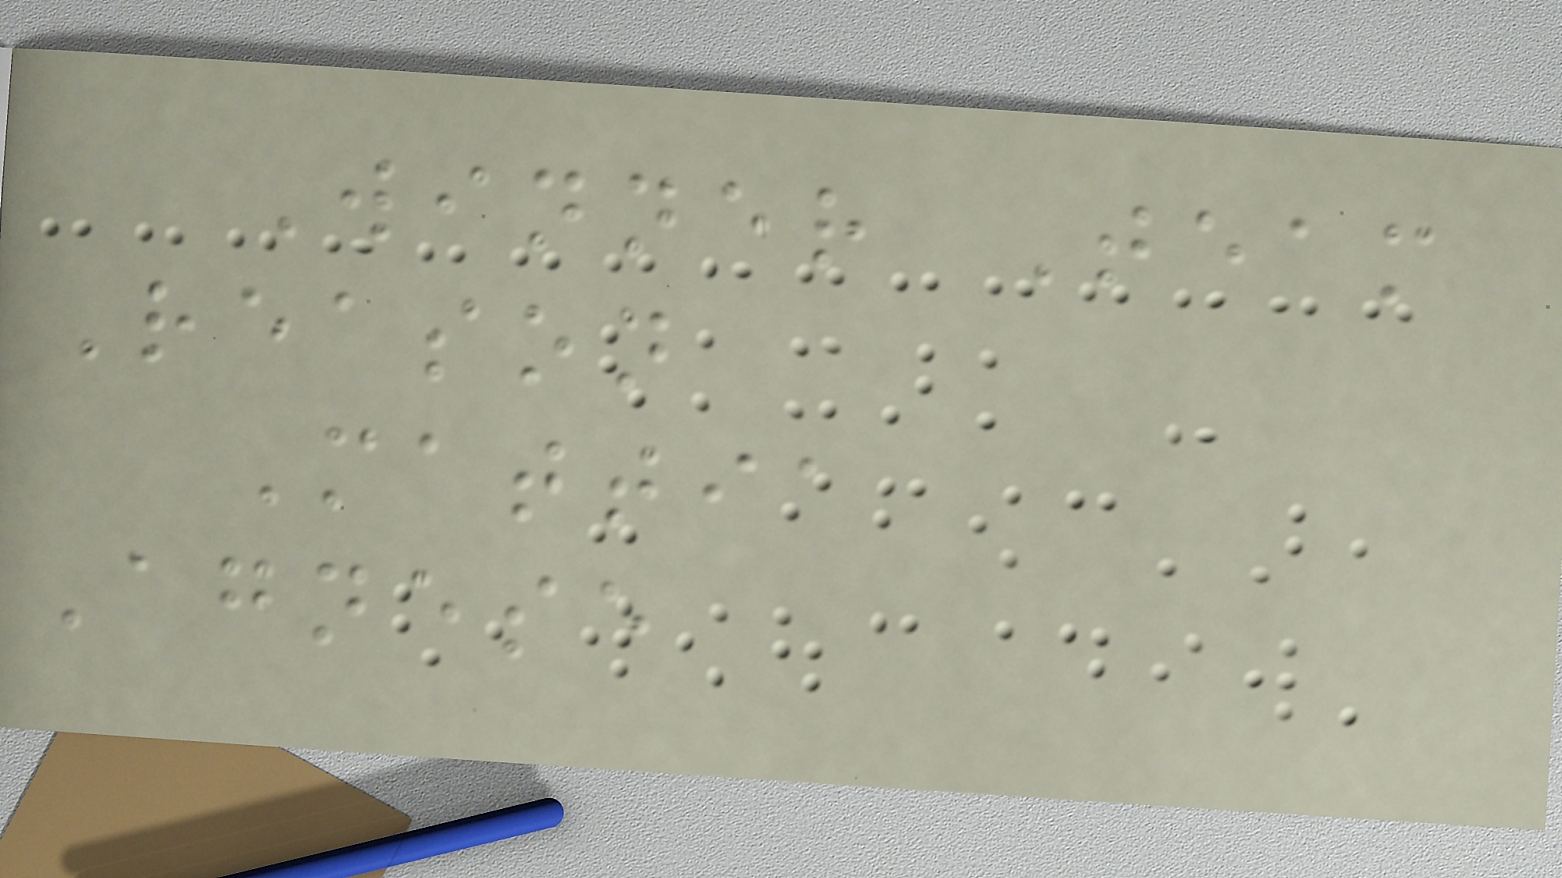Winner Team
Reason
Mattia
Agnese
